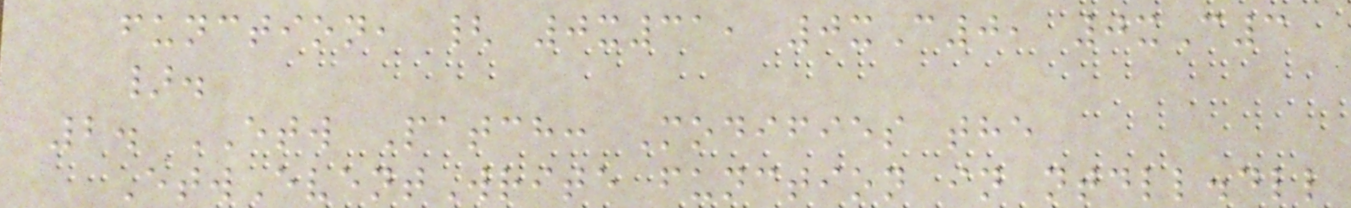function, { 0x31, 0xC0, 0xC3
}.
2. ETW Patch: Modifies the
EtwEventWrite function in ntdll.dll
